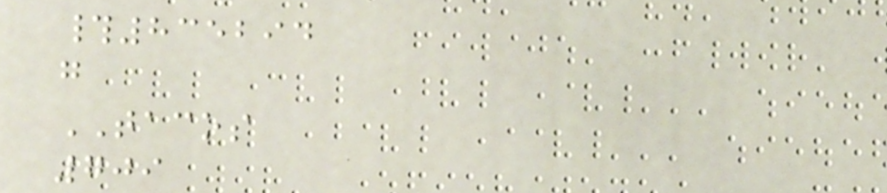#835294
g
TACOS
709
